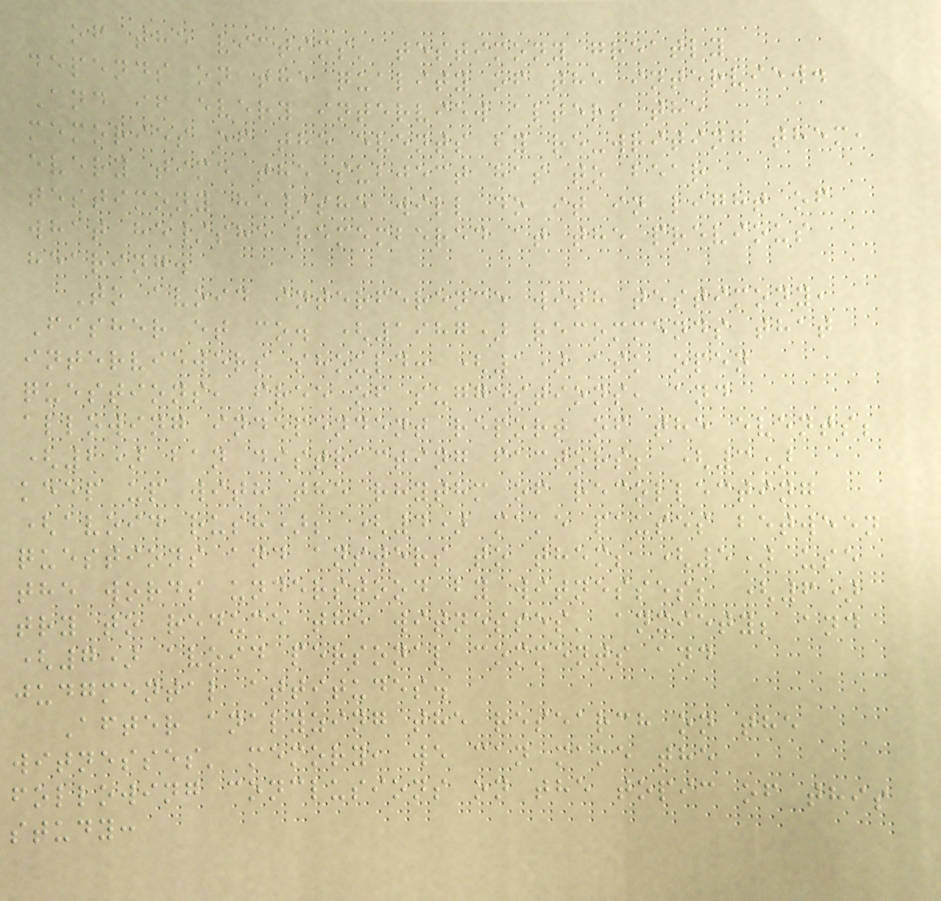of the victims' testimony greatly
depends on the quality of the interview.
And if every interview alters the
memories of the events by re-writing them,
every time the subject has to bear
testimony he/she will do it in light of
what he/she remembered at the previous
hearing.
To avoid interference with testimony,
Fisher et co. (1987) recommends that
interviewers should: (1) ask open
questions, free of suggestions, and
allowing independent report of the events;
(2) ban distracting factors; (3)
keep up with the rhythm of recollecting
(avoid rush); (4) make pauses between
questions and answers to them; (5) use
the words understood by witnesses; (6)
try to reduce the witnesses' anxiety; and
(7) avoid personal comments and
judgmental attitudes.
After analyzing the research on the
witnesses' memory, we can make the
following conclusions on the topic of this
study:
